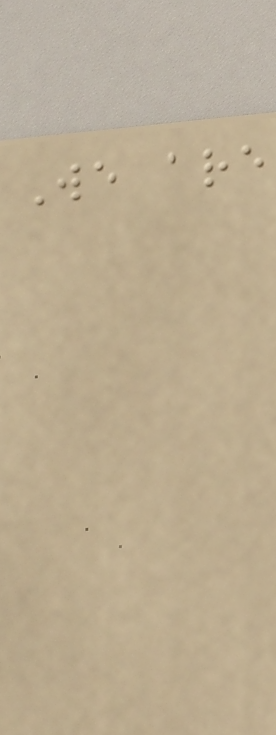We are
